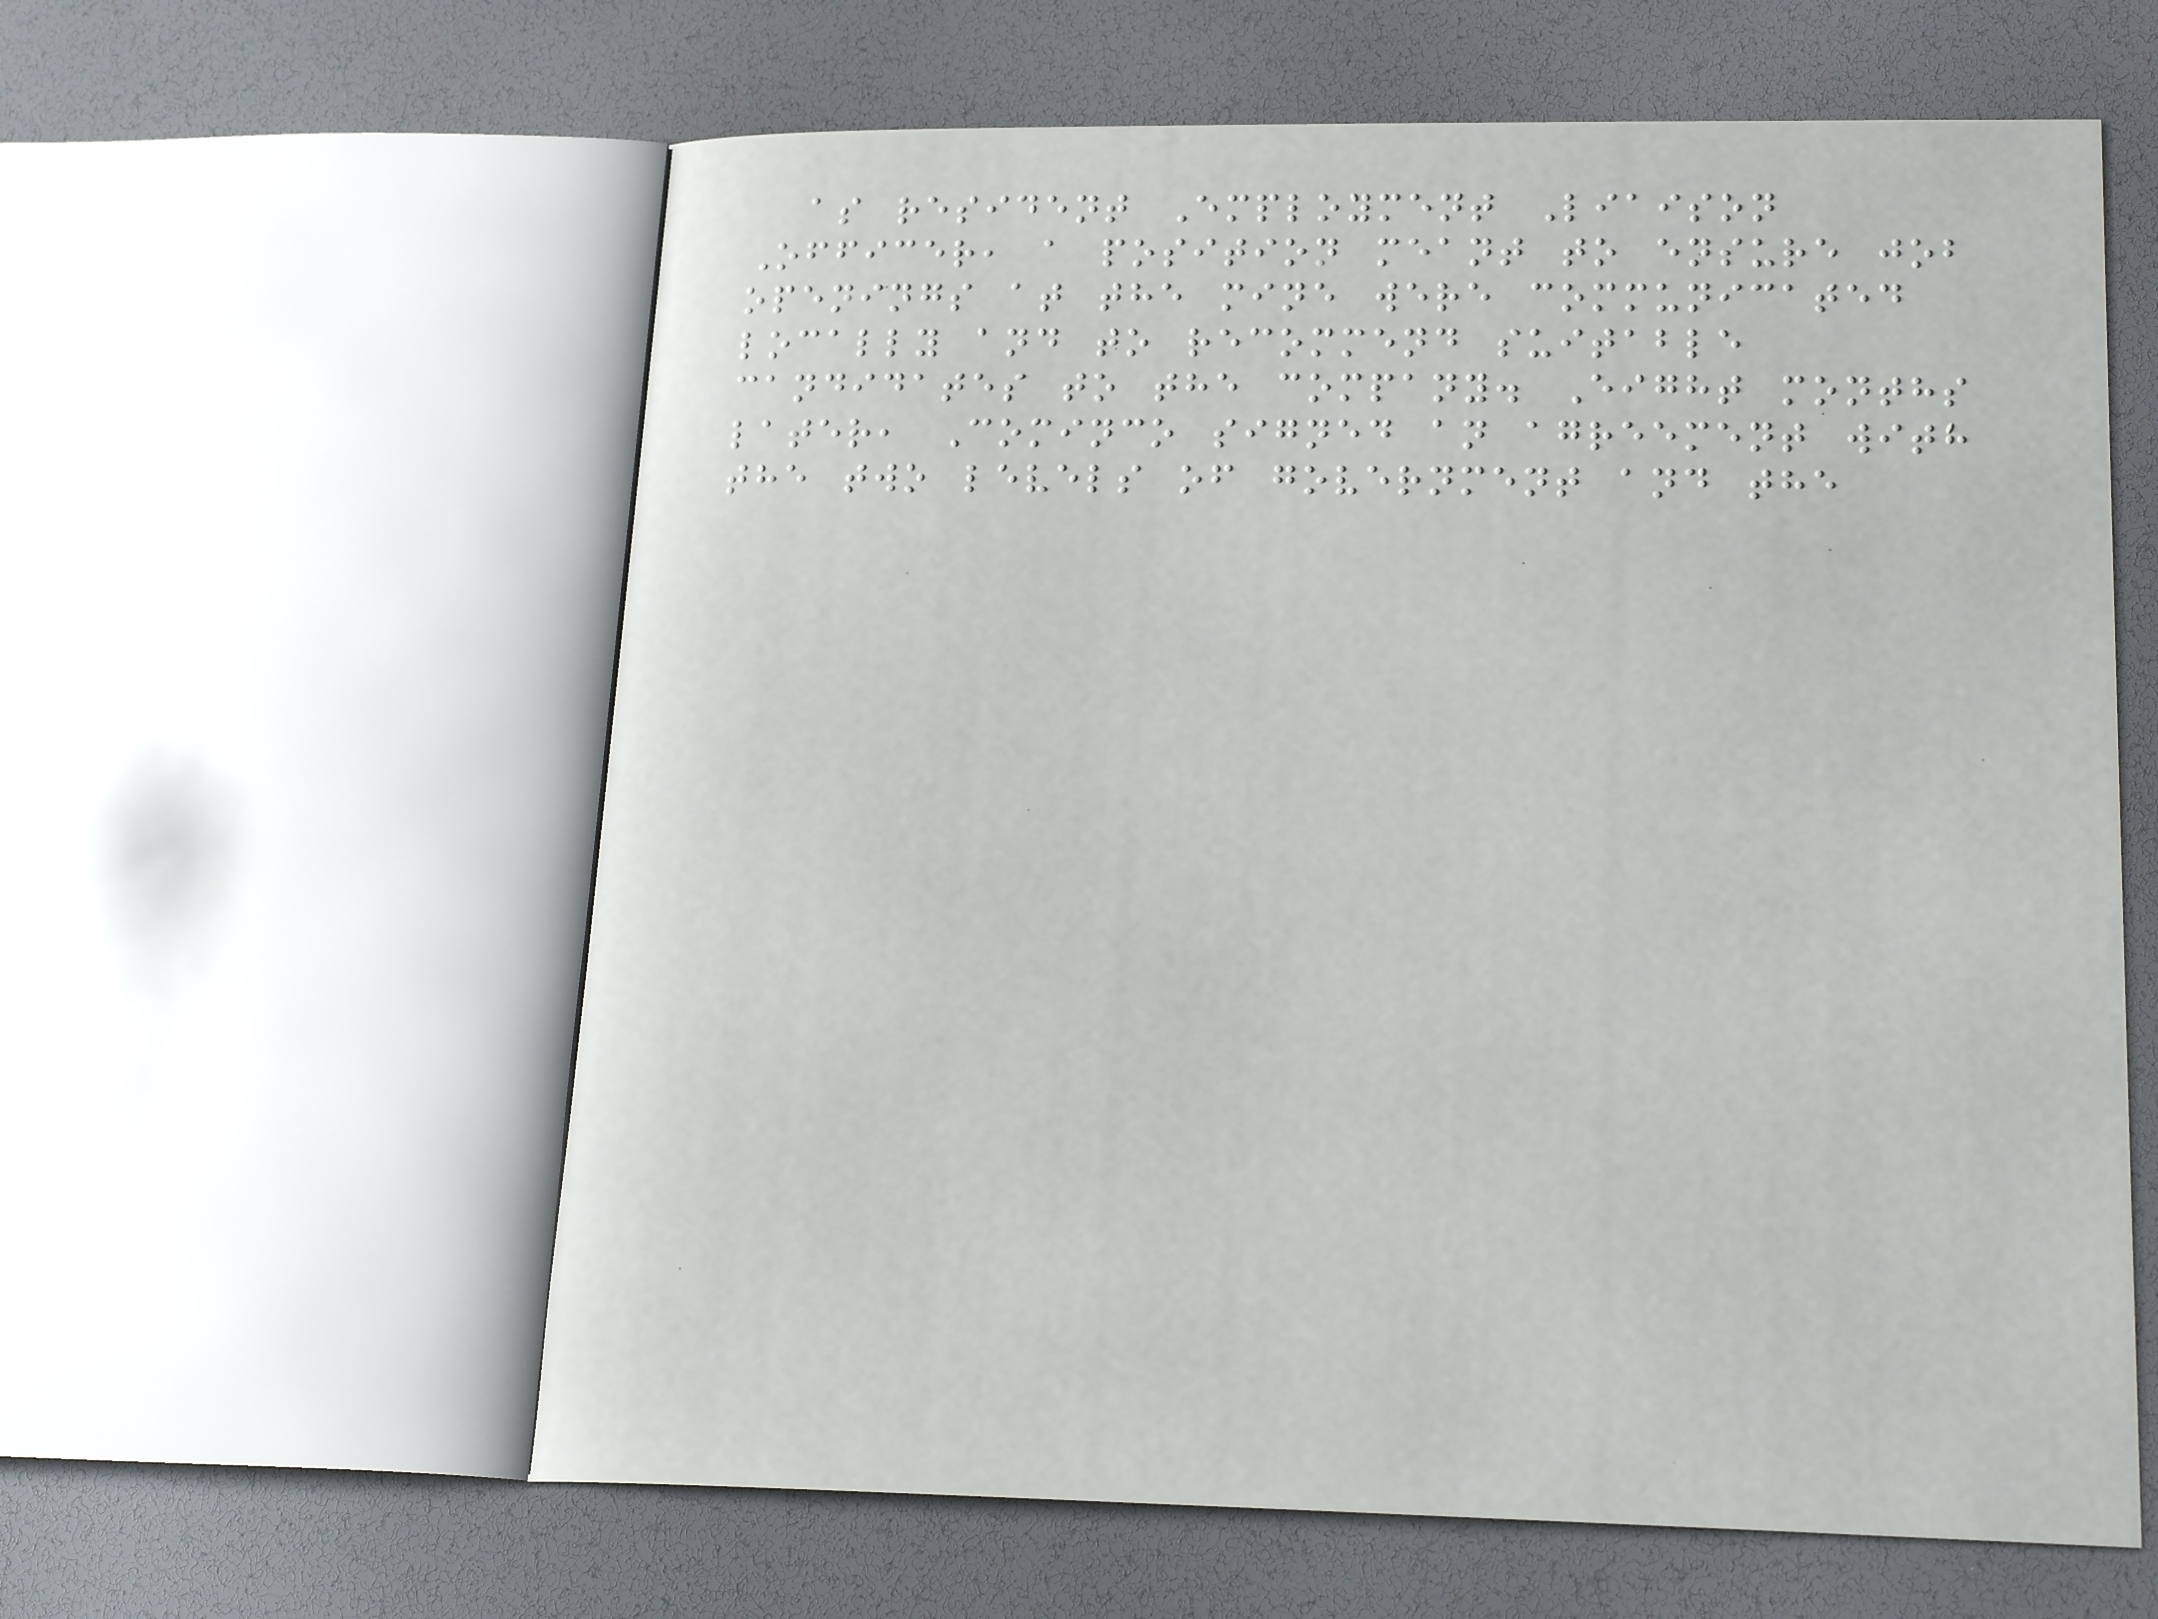as resident Employment Liaison
Officer, a position meant to ensure job
openings at the mine were communicated
locally and to recommend suitable
candidates to the company. Eight months
later, Cominco signed an agreement with
the two levels of government and the
